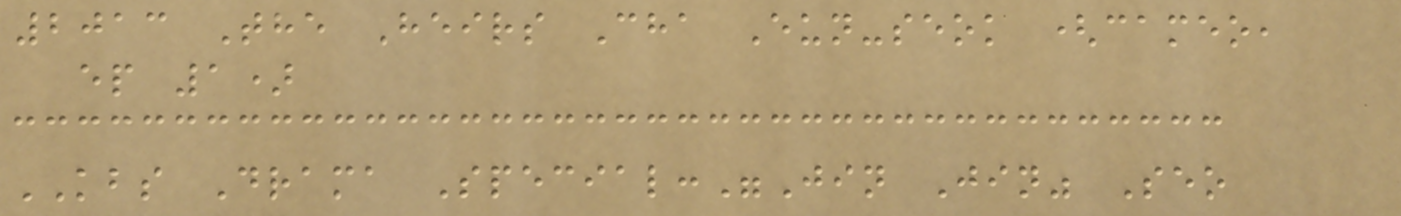2013 The Heirs Cha Eun-seok (cameo,
ep 1)
KBS Drama Special:"Jin Jin" Seo
